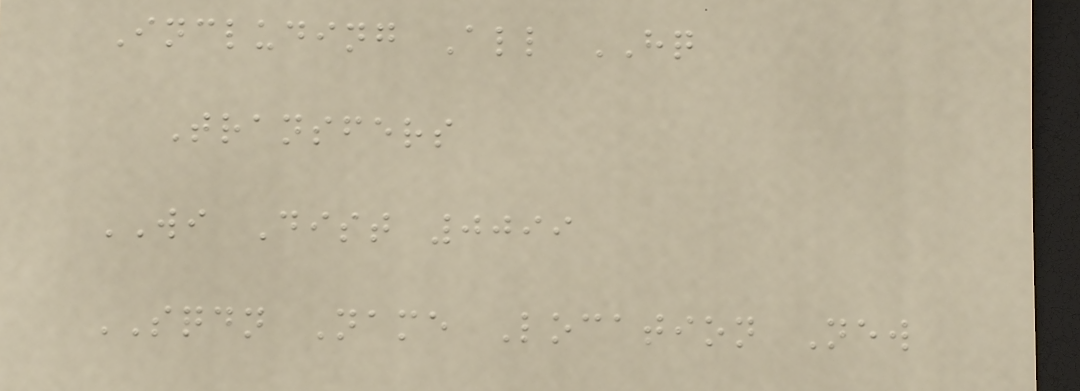Including All HQ
Transfers
WI Dist 0099
SQDN Name Location New
